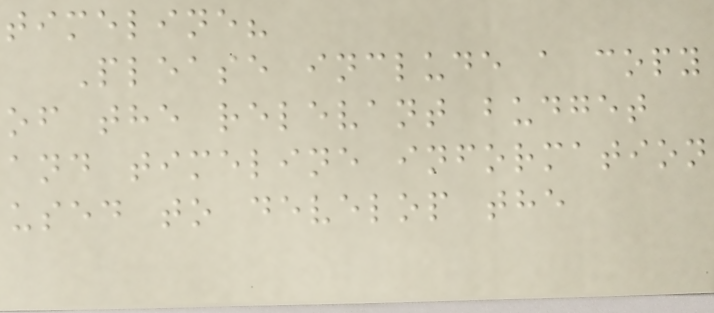timeline?
Please include a copy
of the relevant budget
and timeline information
used to develop the
